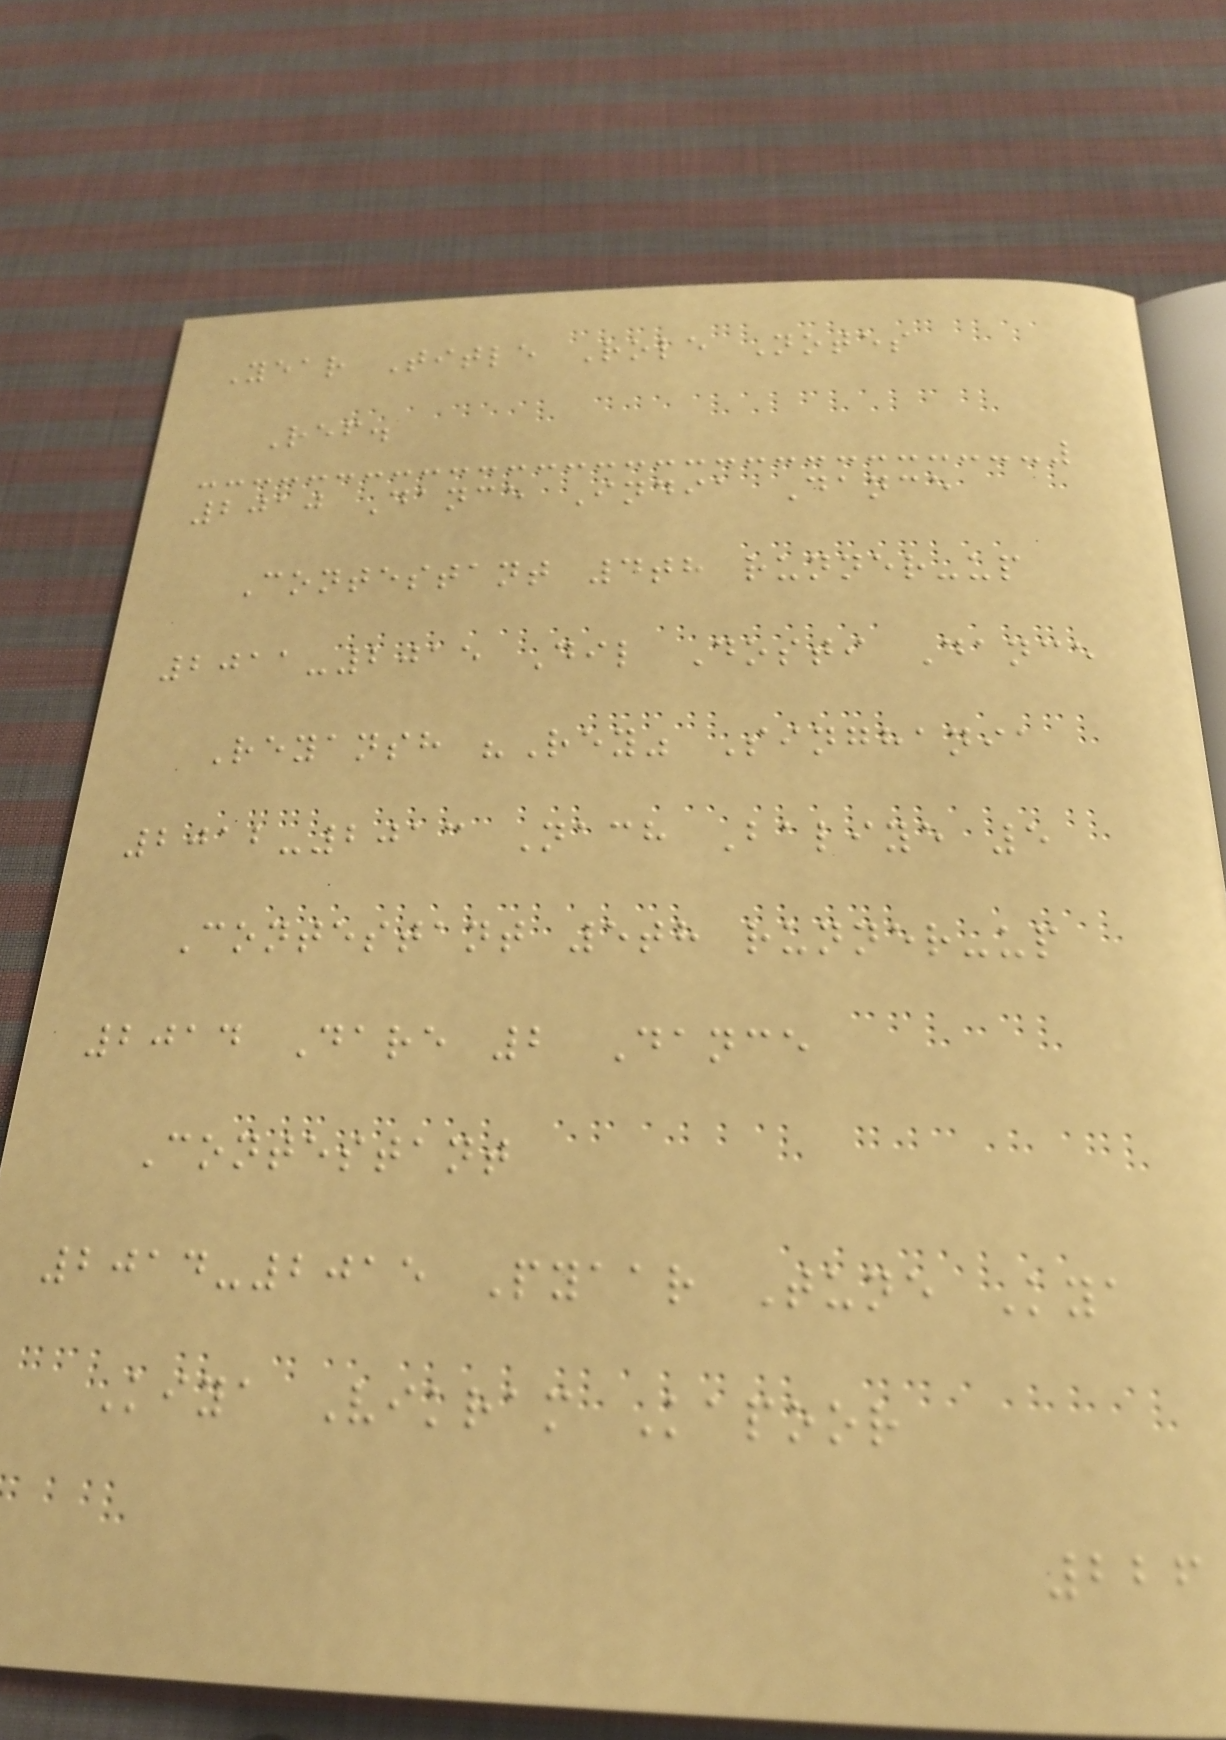Year Title Role Notes
Ref.
2010 Dance India Dance
Contestant 4th runner-up
2011-2015 Dil Dosti Dance
Reyansh "Rey" Singhania
2012-2013 Nach Baliye 5
Contestant 5th runner-up
2014 Dare 2 Dance
Contestant
2014-2015 Pyaar Tune Kya
Kiya Vikram Kapoor
226
